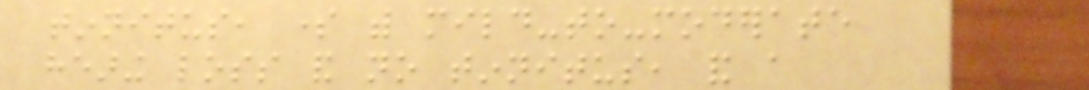tinnitus, some with mild-to-moderate
hearing loss and no tinnitus, and a
